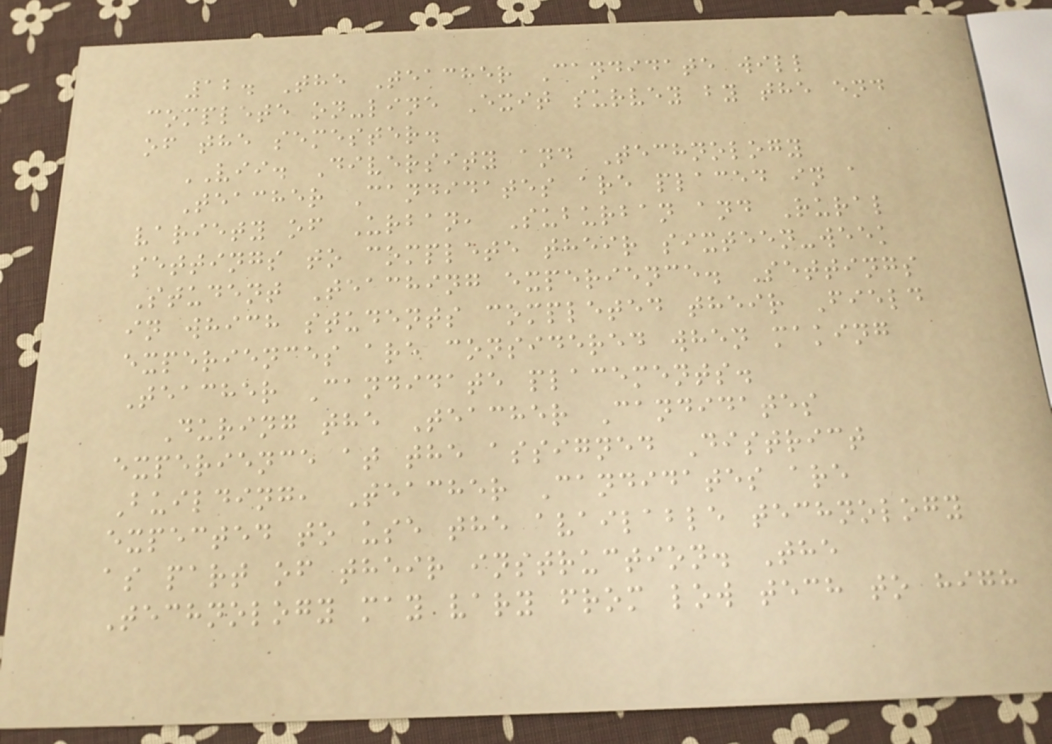12. The Teacher Candidate will
complete on-line Exit survey by the end
of the semester.
VII. Diversity and Technology
Teacher Candidates are placed in a
variety of Urban, Suburban and Rural
settings to complete their sixteen-week
Student Teaching experience. Settings
in which students completed their Field
experiences are considered when making
Teacher Candidate placements.
During the Teacher Candidates
experience at the assigned District
Building, Teacher Candidates are
expected to use the available technology
as part of their instruction. The
Technology may vary from low tech to high
